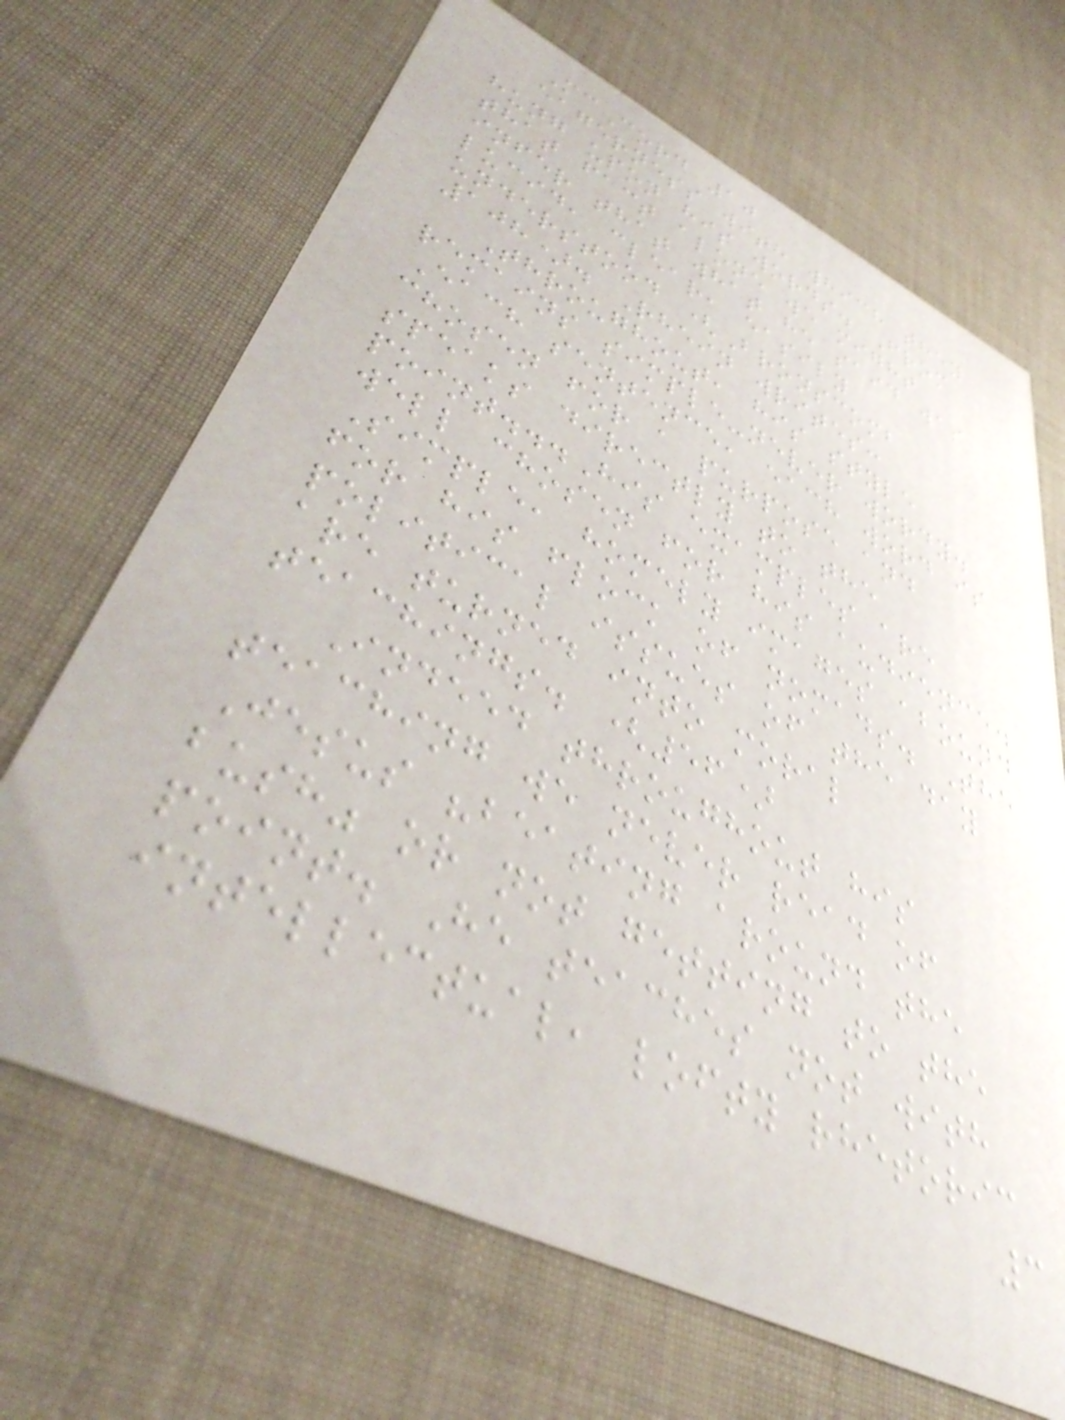McCord 10
eagerness with which they
hung upon his words. From
that fact alone we might
infer that what he said was
lucid, clear, easily
understood (Bronscomb
108). Rhein writes:
Throughout, his style
remains simple-never wordy.
Each sentence, each word is
chosen for a purpose and
speaks directly to the
point...His examples are
well chosen for his audience.
Simple, homely images abound
for his flock of nomads. The
political issues of the day
are turned into moral
teachings. (56)
Indeed throughout his
teaching we never read of
Jesus "beating around the
bush" or not getting to the
point. He teaches not with
intellectual, lofty rhetoric
3
